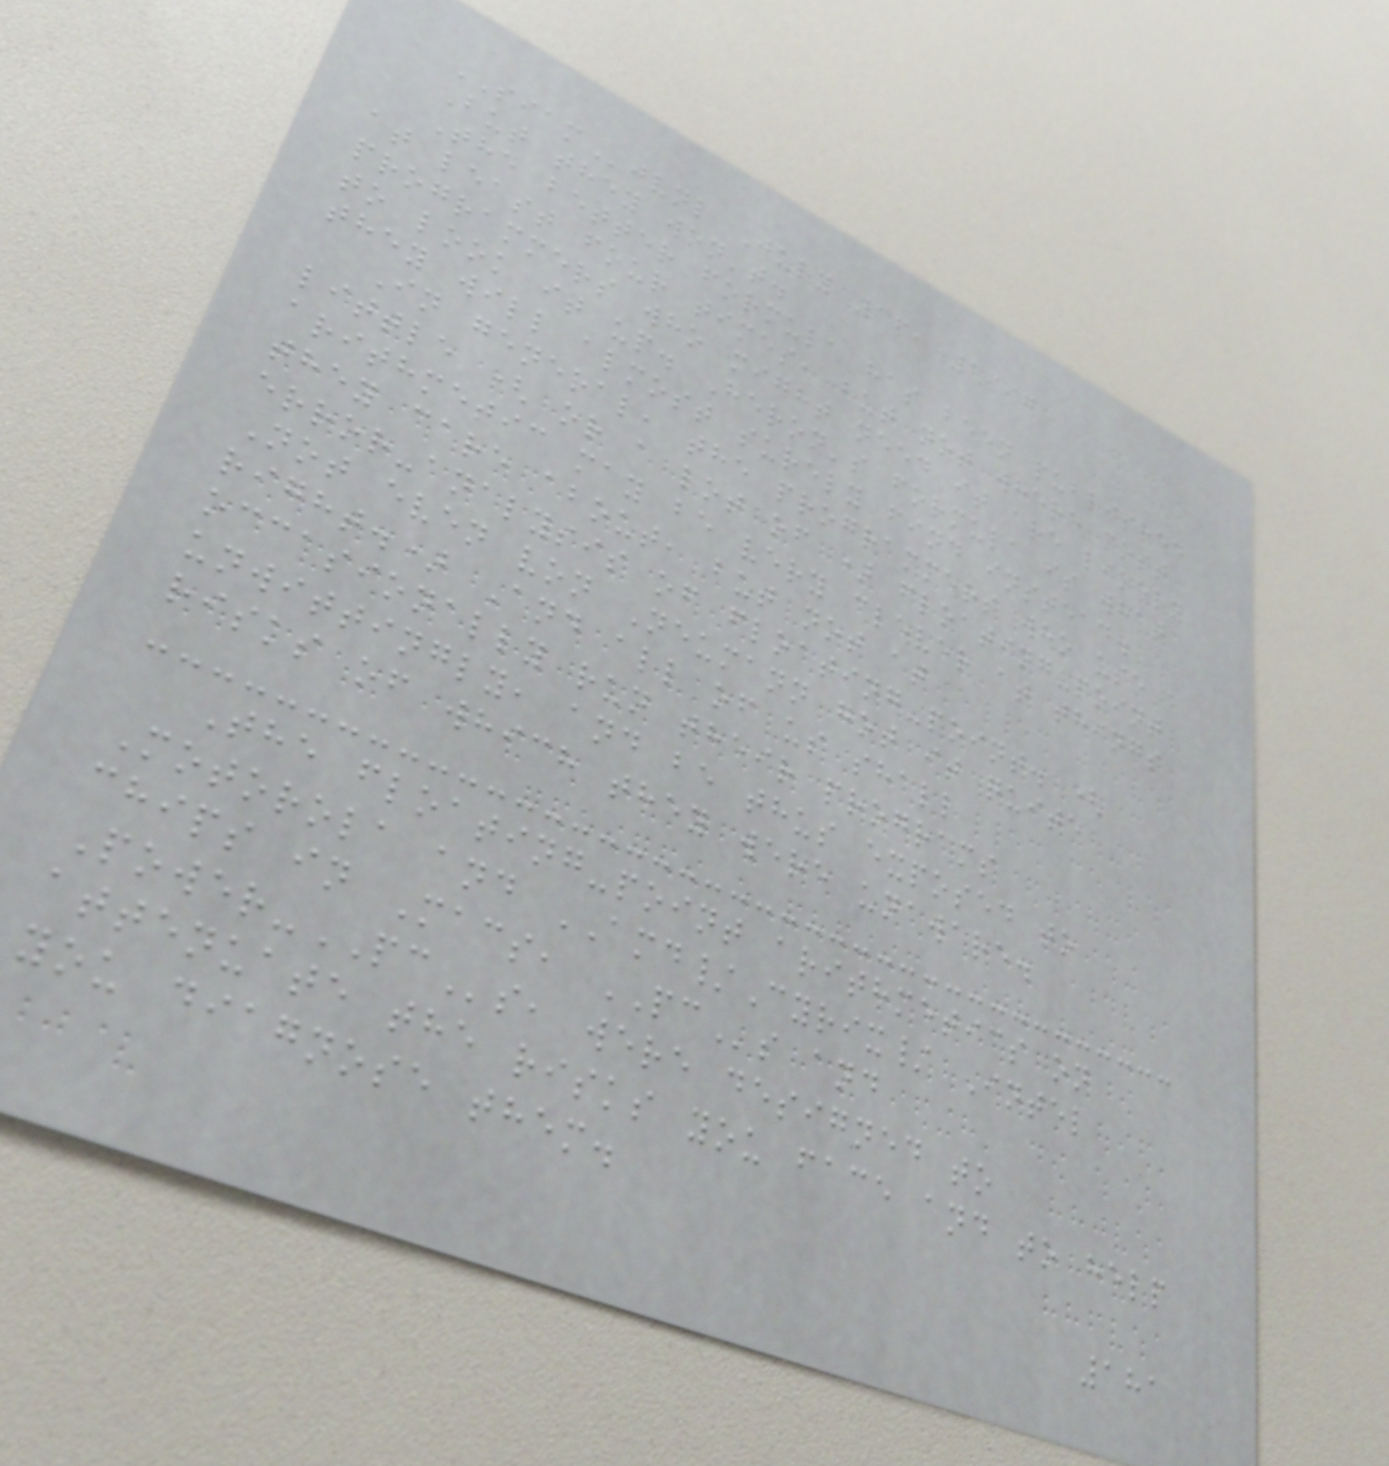SIAMjvnl July 16, 1997
But they won't.
The better formula has been published
at least four times, but not where most
programmers who might need it are likely
to look it up. Heron's formula is what
they will almost surely find instead.
In general, the programmers who use a
little ( or a lot of ) floating-point
arithmetic may be very clever at things
they care about, but not at
error-analysis of floating-point. (
Not even von Neumann got it quite
right.) And all of us shall
occasionally run their programs
unwittingly, and be thus exposed to
risks of which they were unaware.
The floating-point arithmetics on
Motorola and AMD/Cyrix/ Intel
chips in Macs, PCs and
Power-PCs, were designed to
attenuate the risks you face and to help
you diagnose them.
181
